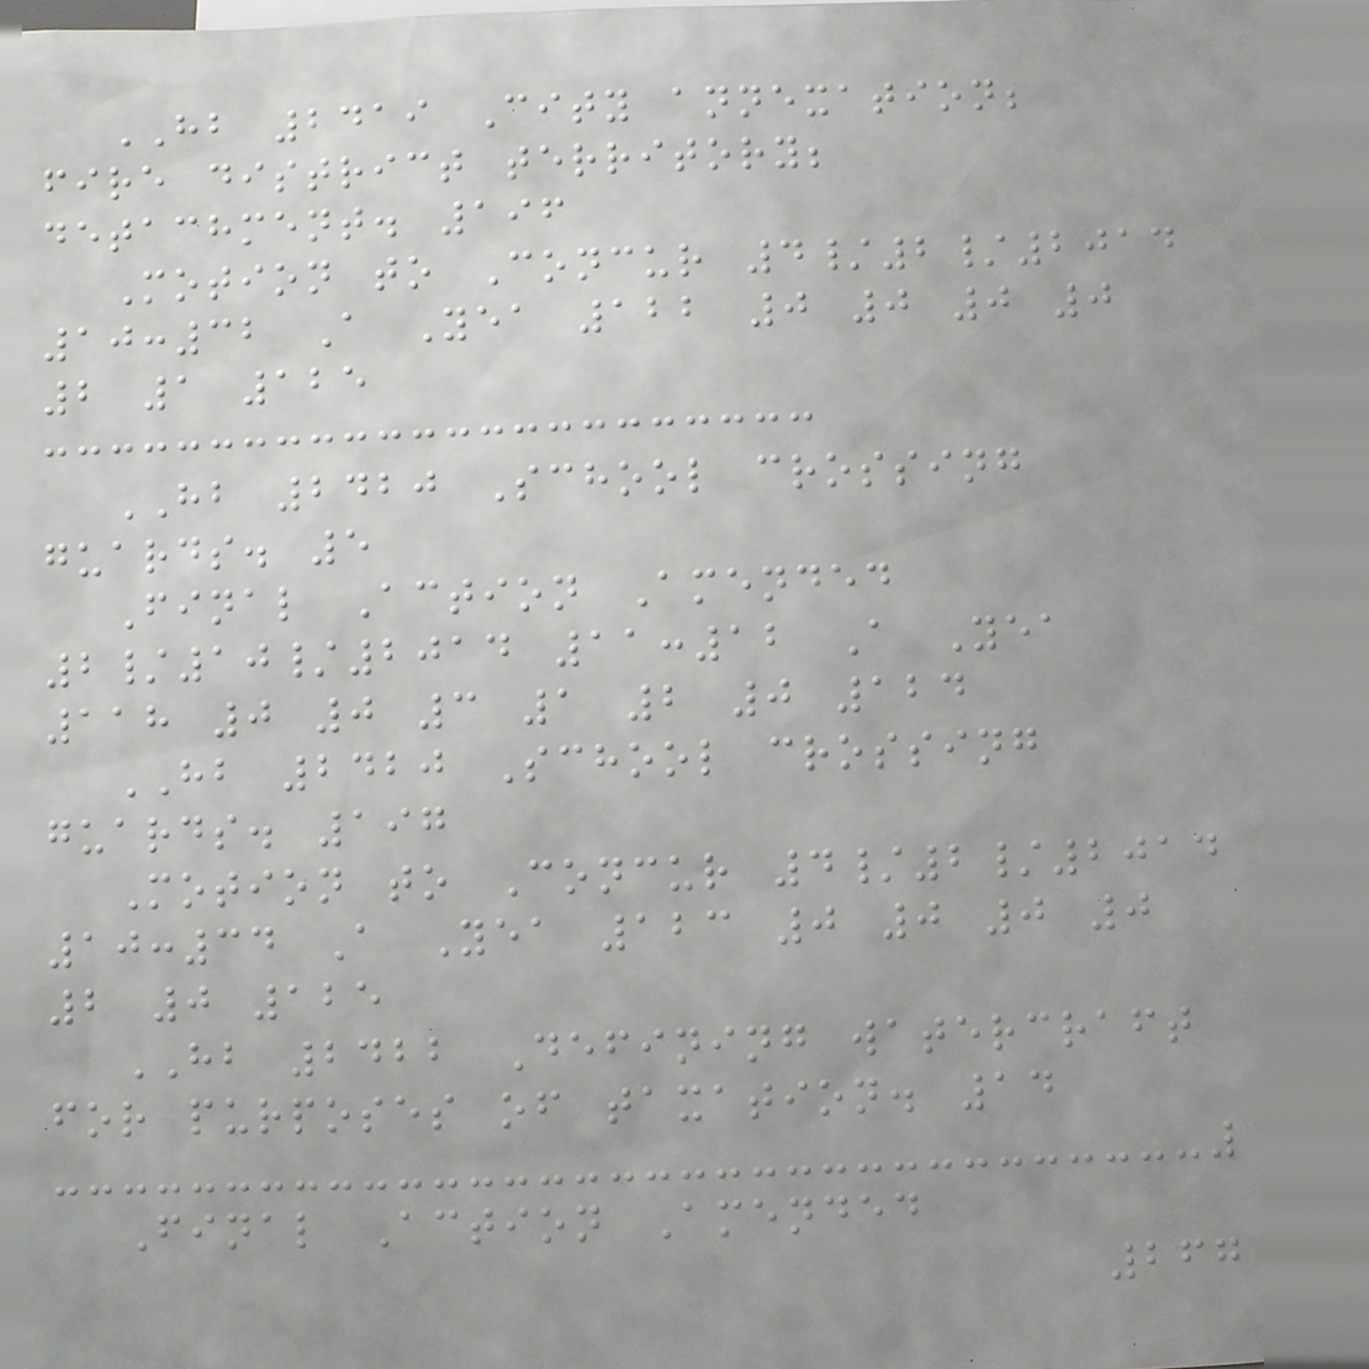HB 2419 City annexation;
fire district territory;
detachment. 196
Motion to Concur 4/2/2014
10:32 A Yea 122 0 0 0 0
2 1 125
HB 2420 School crossing
guards. 5
Final Action Amended
2/10/2014 11:12 A Yea
118 0 0 3 1 2 0 124
HB 2420 School crossing
guards. 197
Motion to Concur 4/2/2014
10:34 A Yea 123 0 0 0 0
2 0 125
HB 2422 Defining watercraft
for purposes of taxation. 14
Final Action Amended
267
